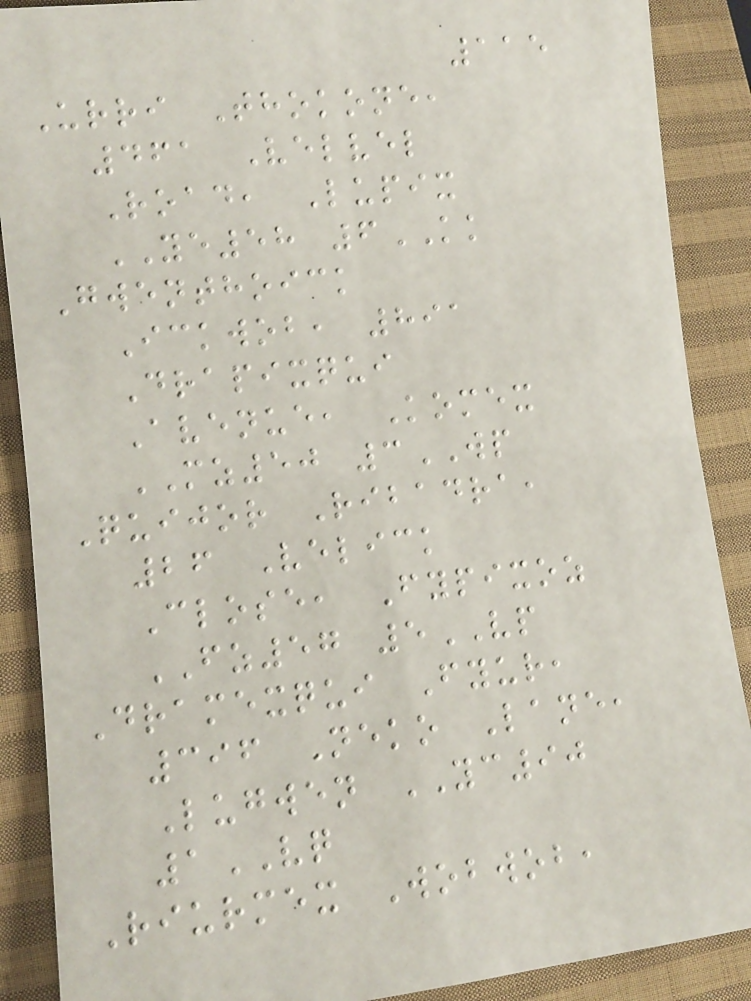115
Urri Thokone,
461 Velvel
Road, Lupix
YE58 6KK
Gwenthoick
Ickwob, 891
Drapixqui
Avenue, Komex
MZ50 3WP
Quijor Ribadra,
26 Velick
Close, Fypixoz
FZ57 5VP
Dramexqui Fyur,
396 Neko Lane,
Lugwen YC90
1VQ
Riurmex Wobwob,
